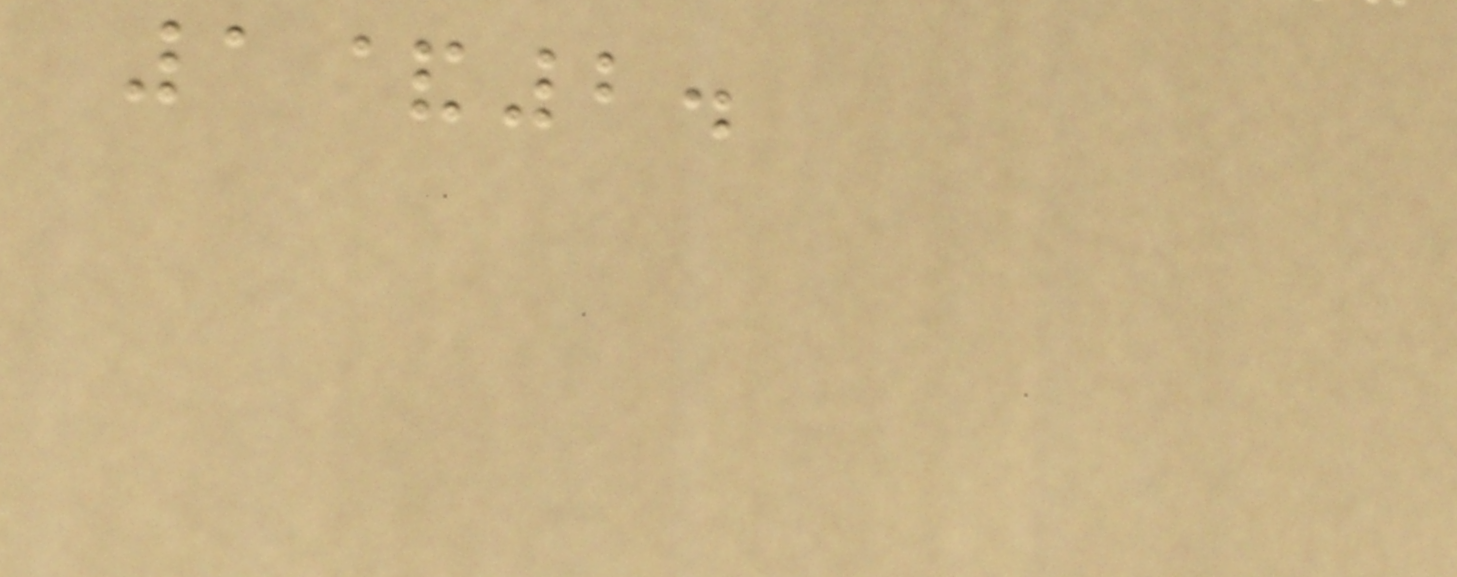1&2.
